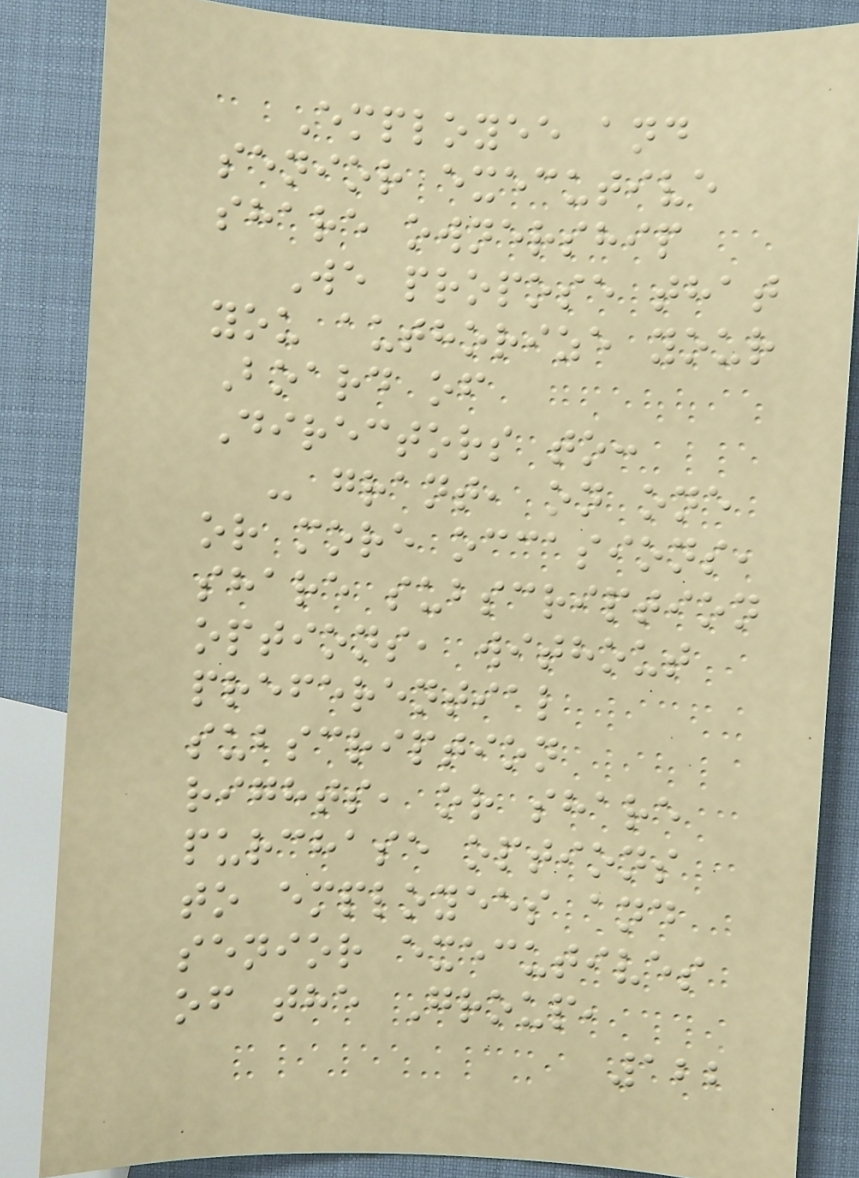Employee and
senior executive
share ownership
We propose that
you authorize your
Board of
Directors to:
- grant, on one
or more occasions,
share subscription
options, without
preferential
subscription
rights, or share
purchase options
to employees and
senior executives
of the Group,
122
